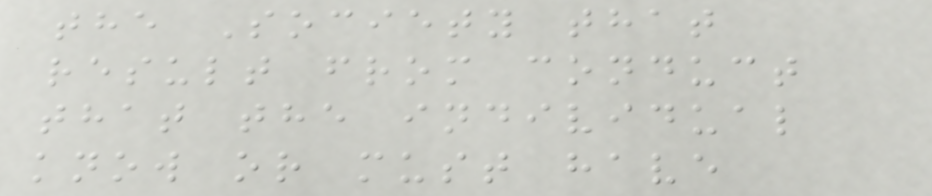the Society that
result from conduct
that the individual
know or must have
